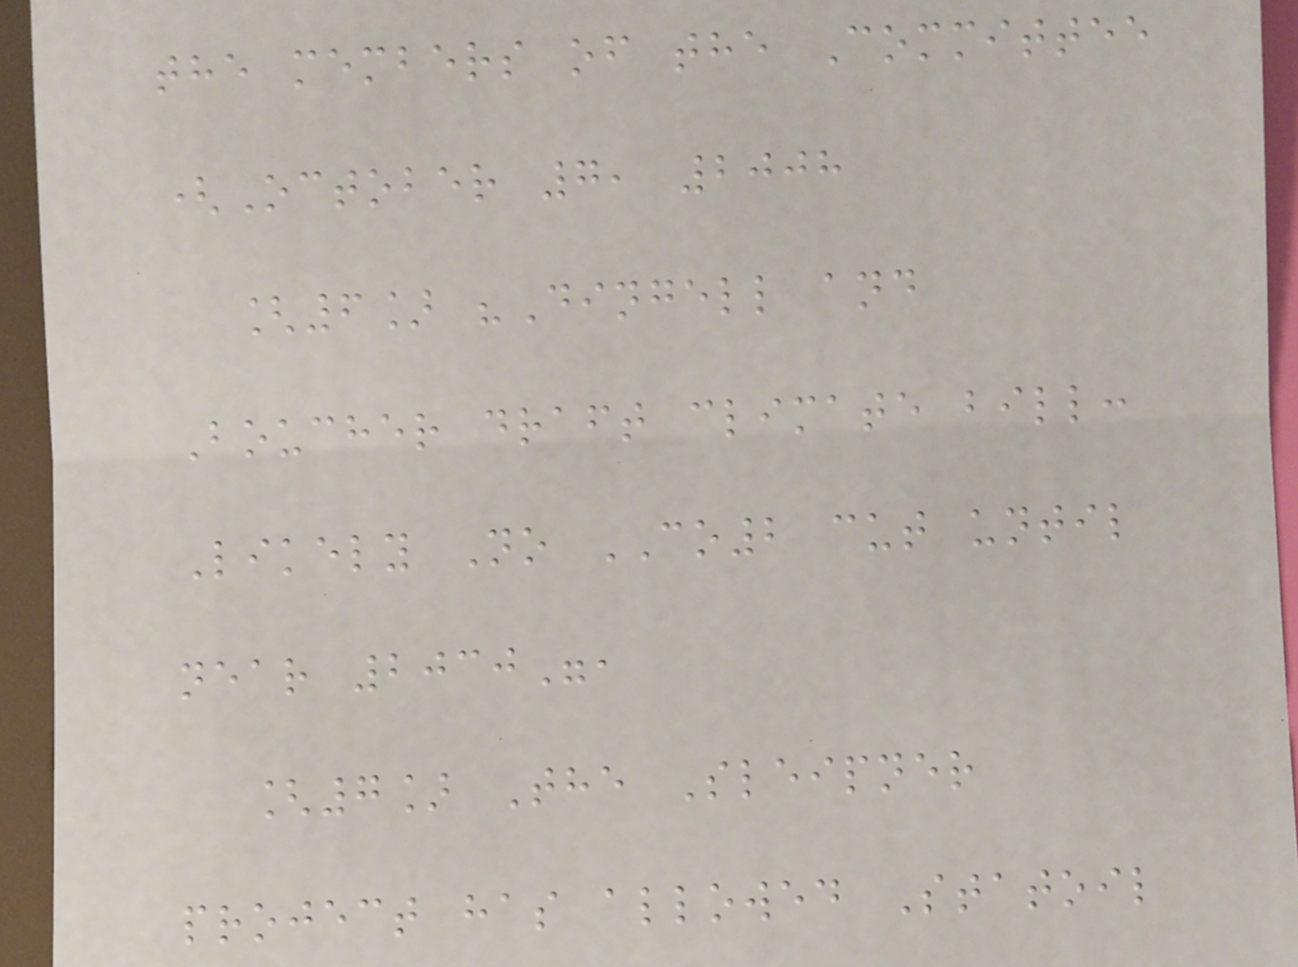the members of the Committee
(October 7, 2008
[6] "Dingell and
Boucher draft climate bill:
Likely No CO2 cut until
near 2030",
[7] The Sleipner
project has allowed Statoil
